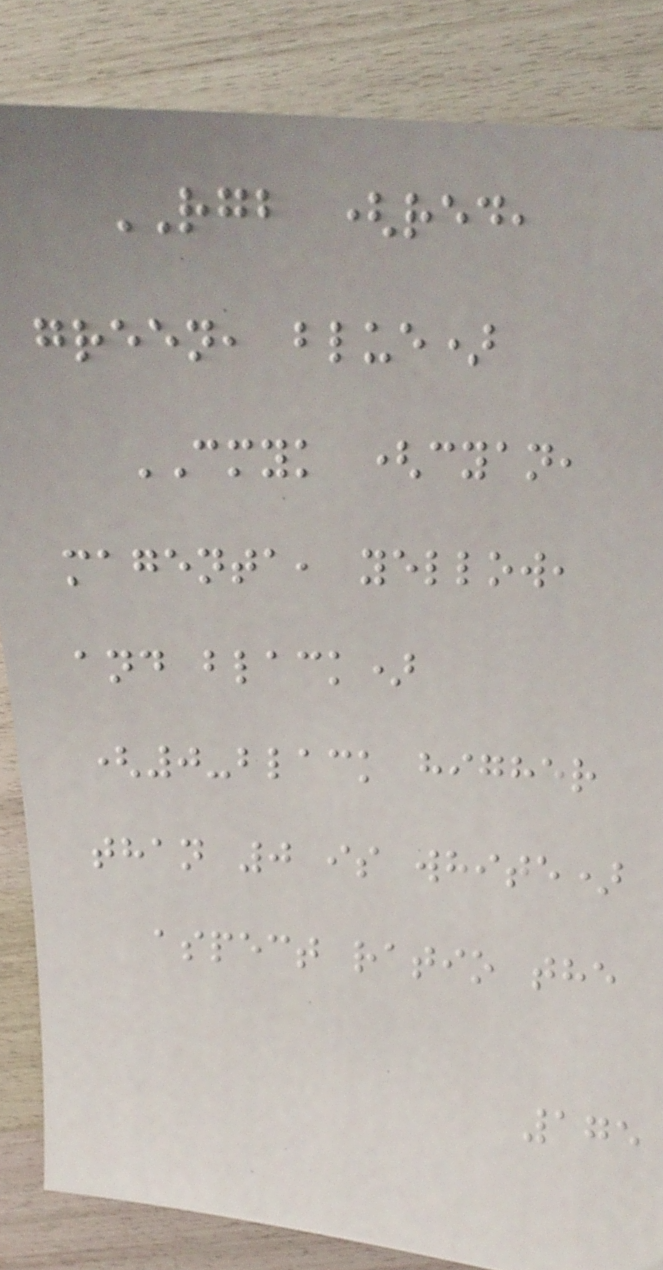RGB (red,
green, blue)
CMYK (cyan,
magenta, yellow,
and black)
(0-black higher
than 0 is white)
aspect ratio the
175
